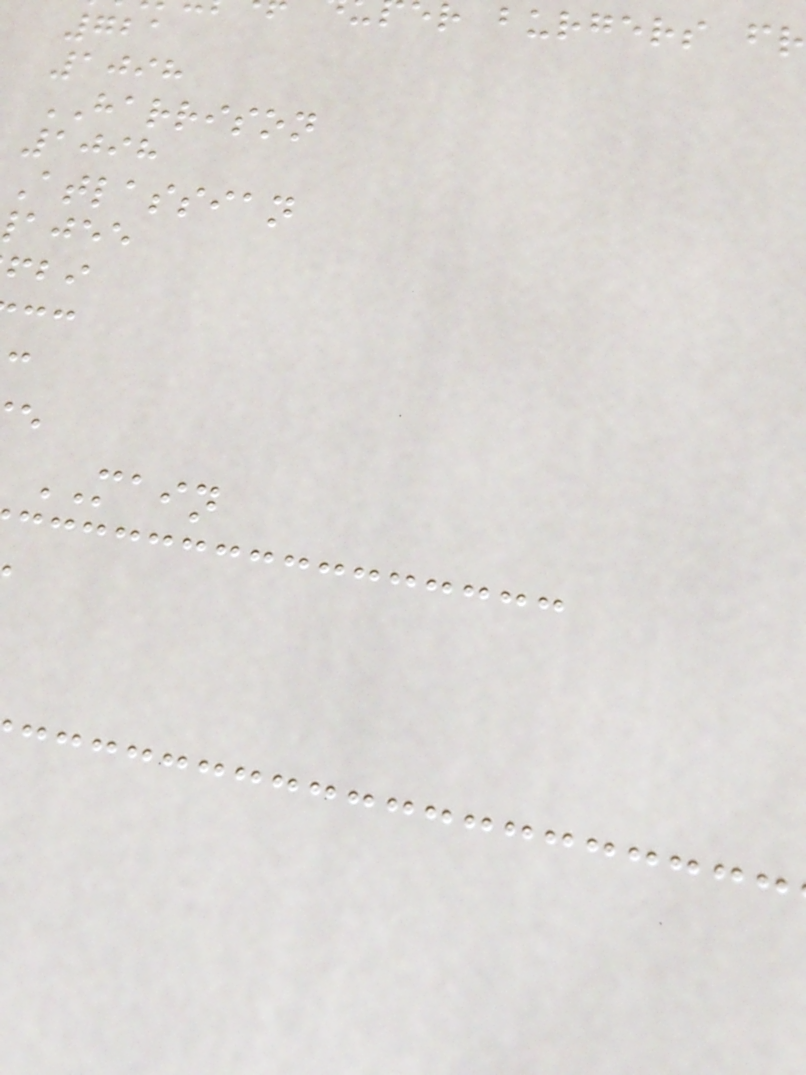r burgers
721
1098
HARRISON
1098
Atlassian
ajee
MAIN
